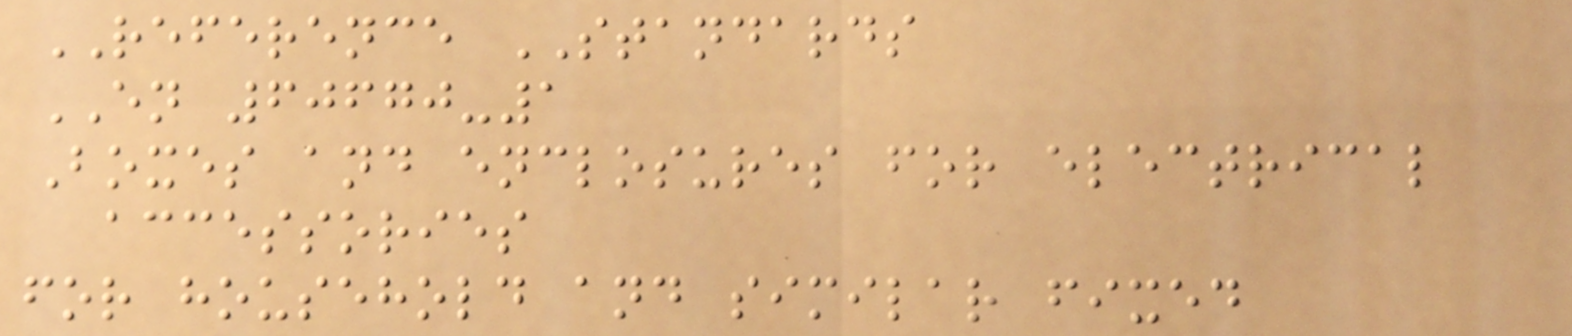REFERENCE STANDARDS
EN 60670-1
Boxes and enclosures for electrical
accessories
for household and similar fixed
